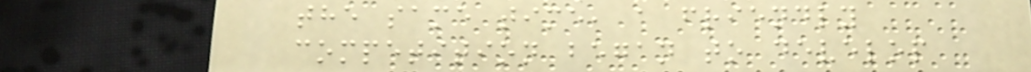the same time, a friendly
competition began to develop
